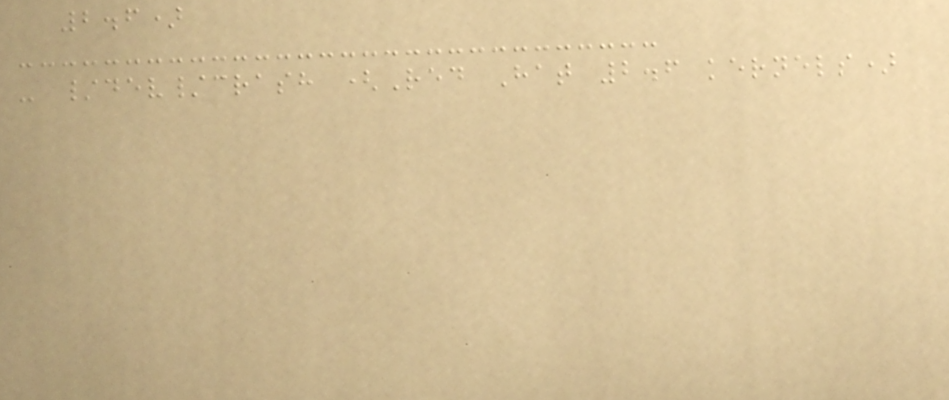2.6)
- /dev/crash (Red Hat 2.6 kernels)
